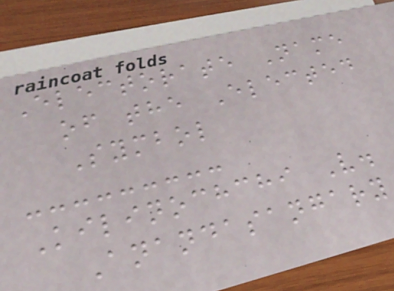Electorate Name
of the Elected
Symbol
Kilinochchi V.
Anandasangary
